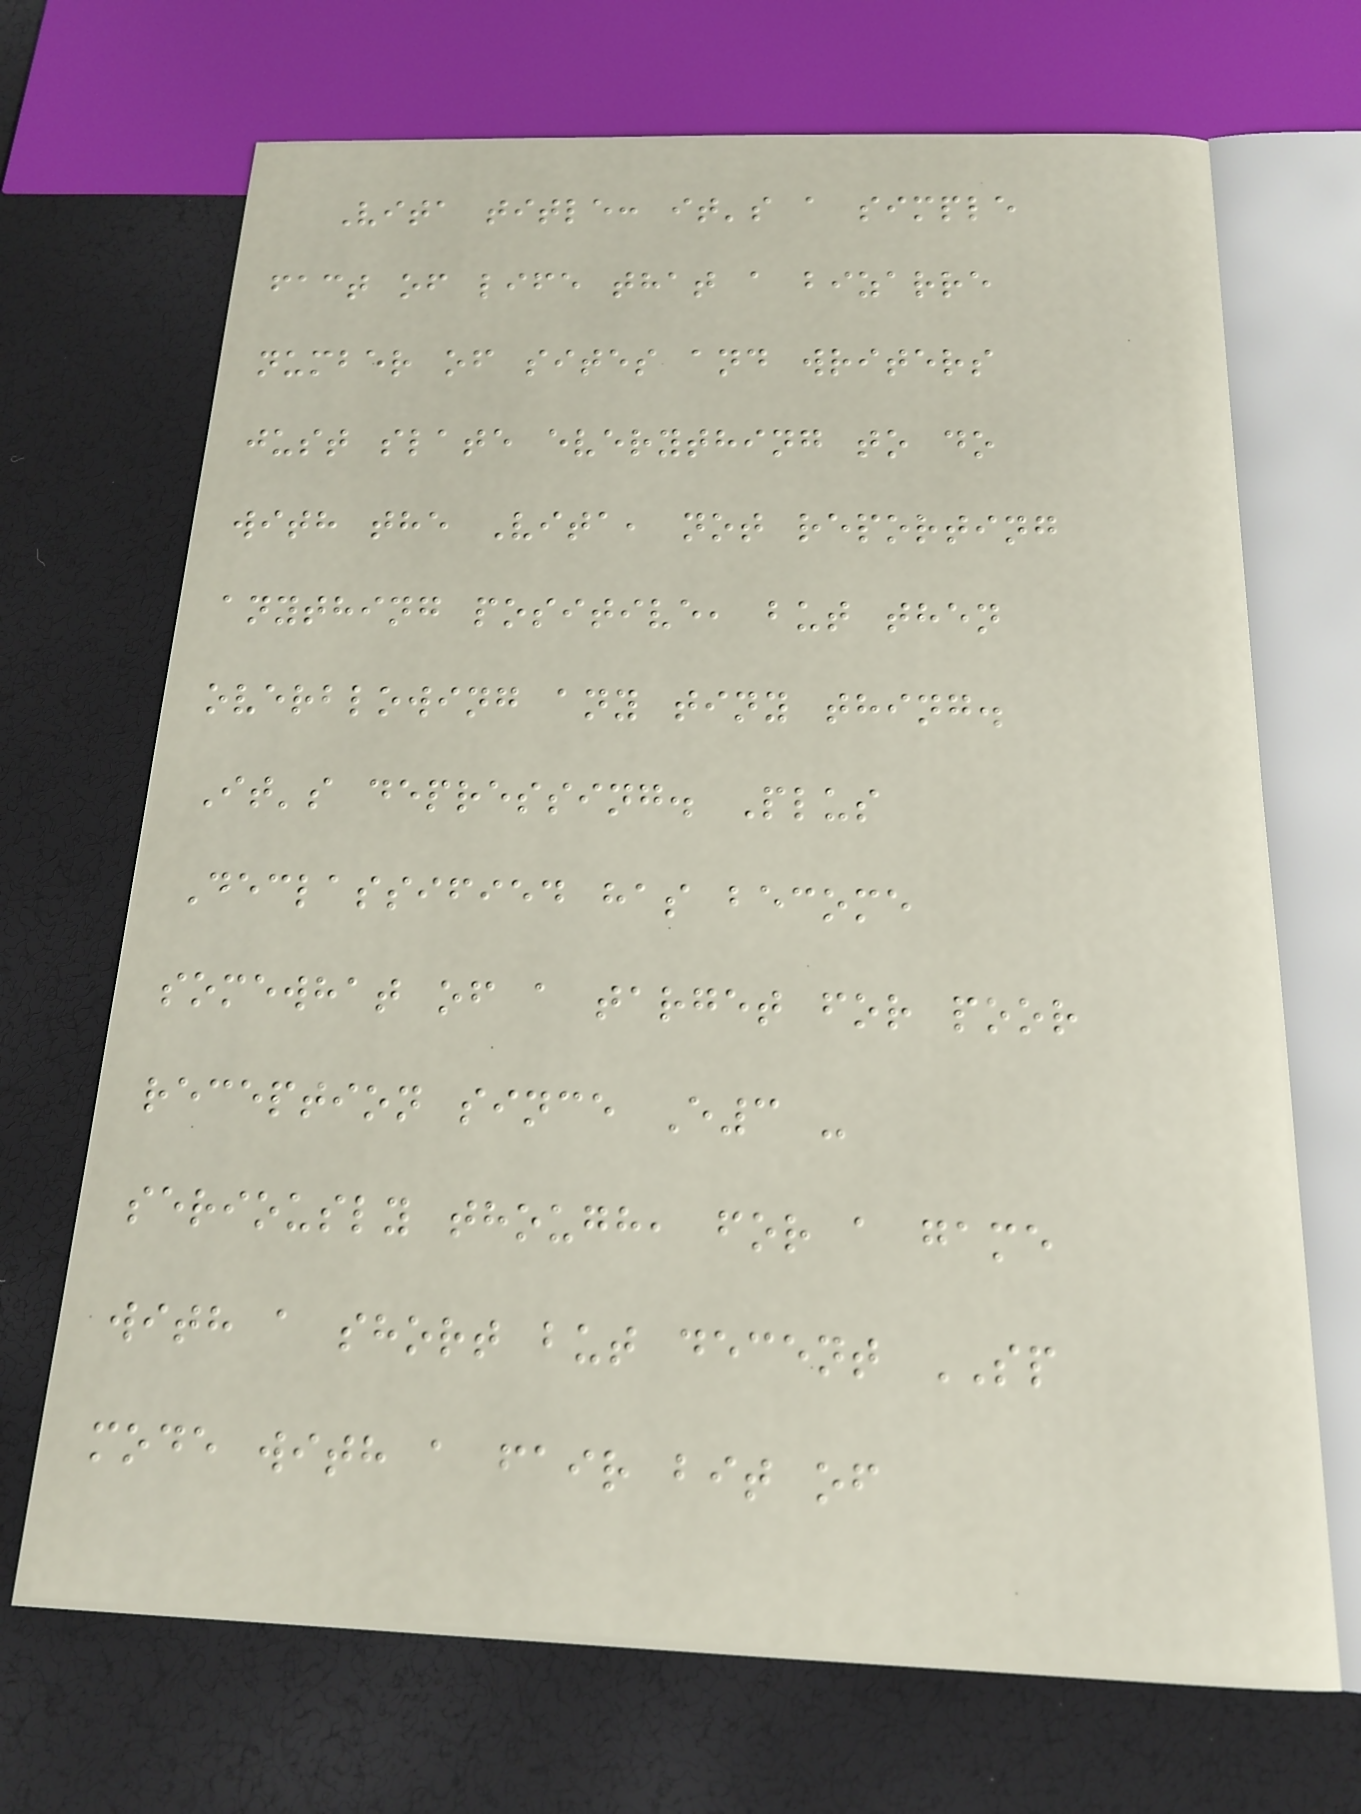Vita title: it's a simple
fact of life that a bizarre
number of sites and writers
just slate everything to do
with the Vita, not reporting
anything positive, but then
overblowing any tiny thing.
It's depressing. Plus
Declassified has become
somewhat of a target for poor
reception since E3 -
seriously though, for a game
with a short but decent SP
mode with a fair bit of
